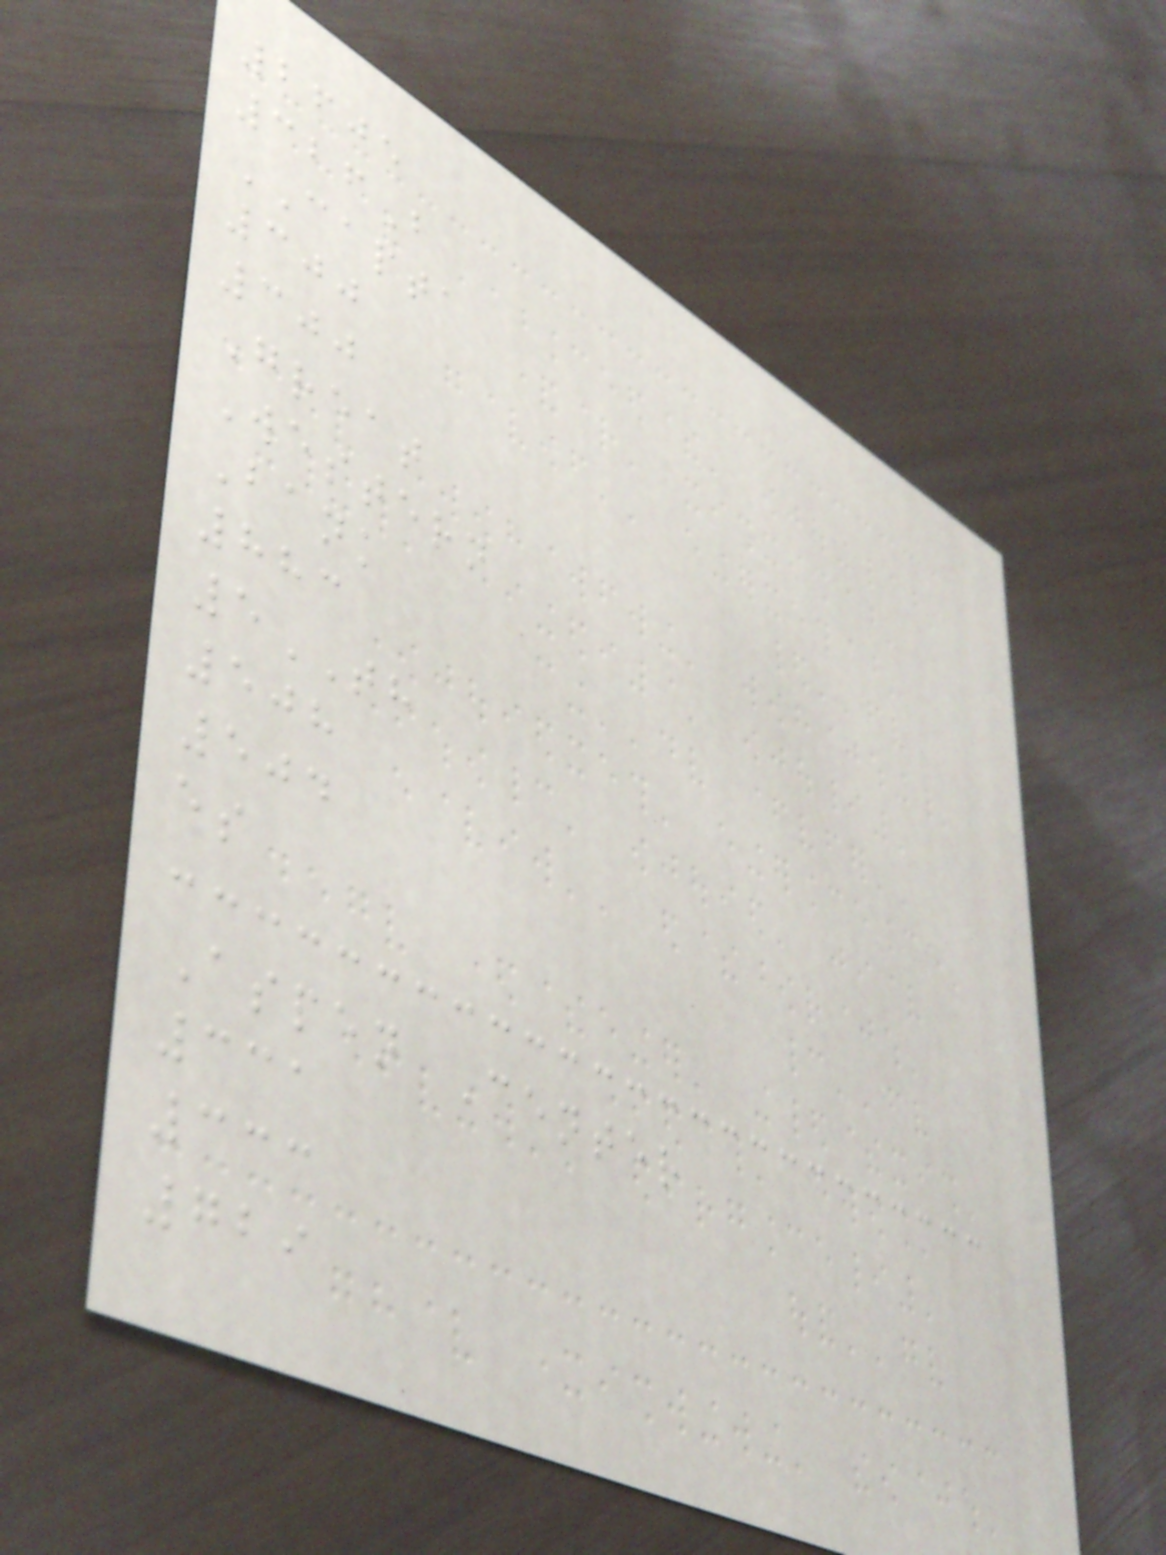2605
326B
CAPTA
300
300
Great
Western
Bank
883
5TH
508
504
es
Aspen Center
331
333
729
